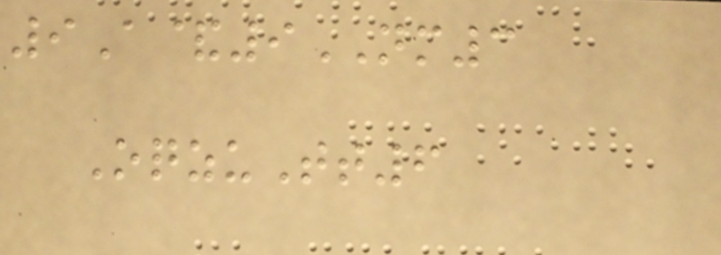9A&9NM3
OqzuTt6
